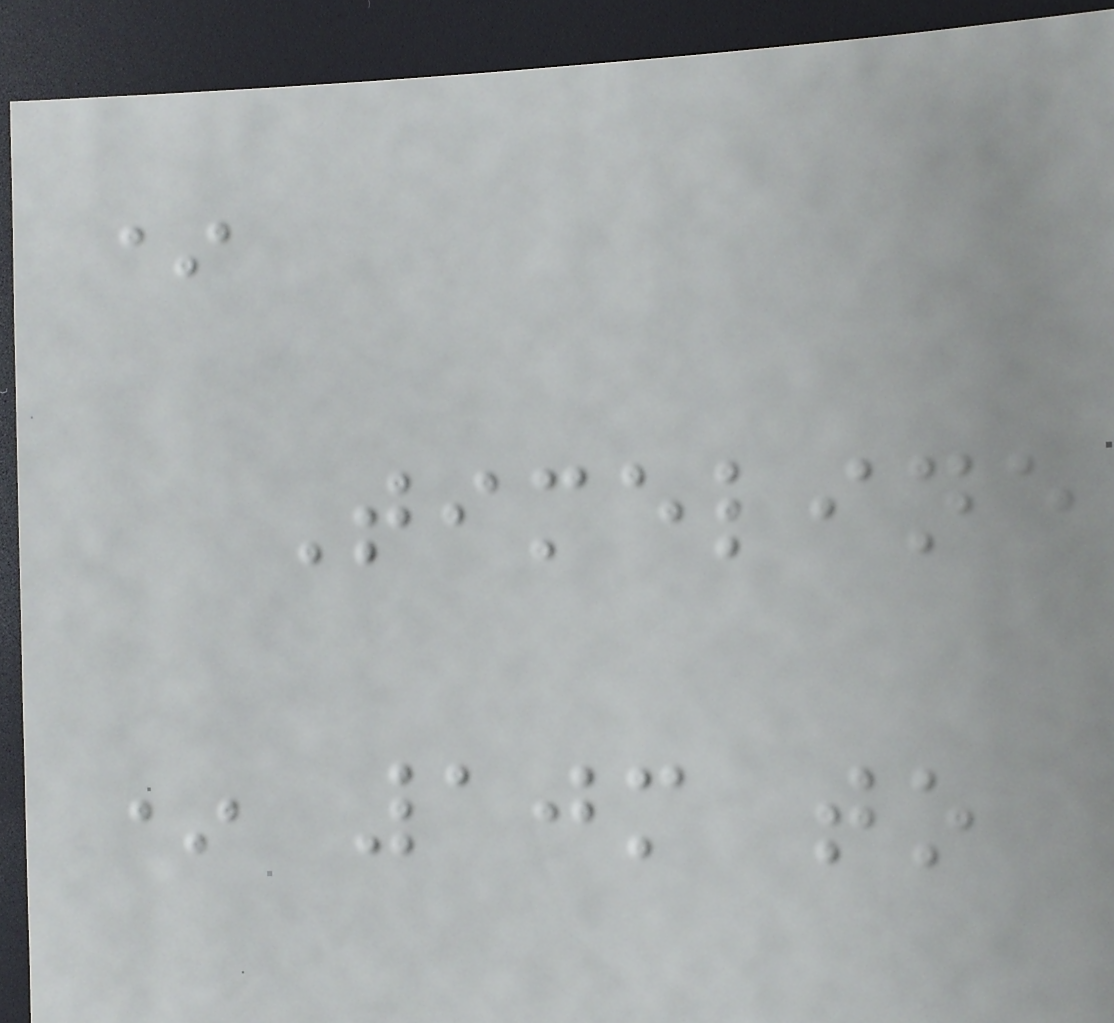*
Timeline
* 10m to
